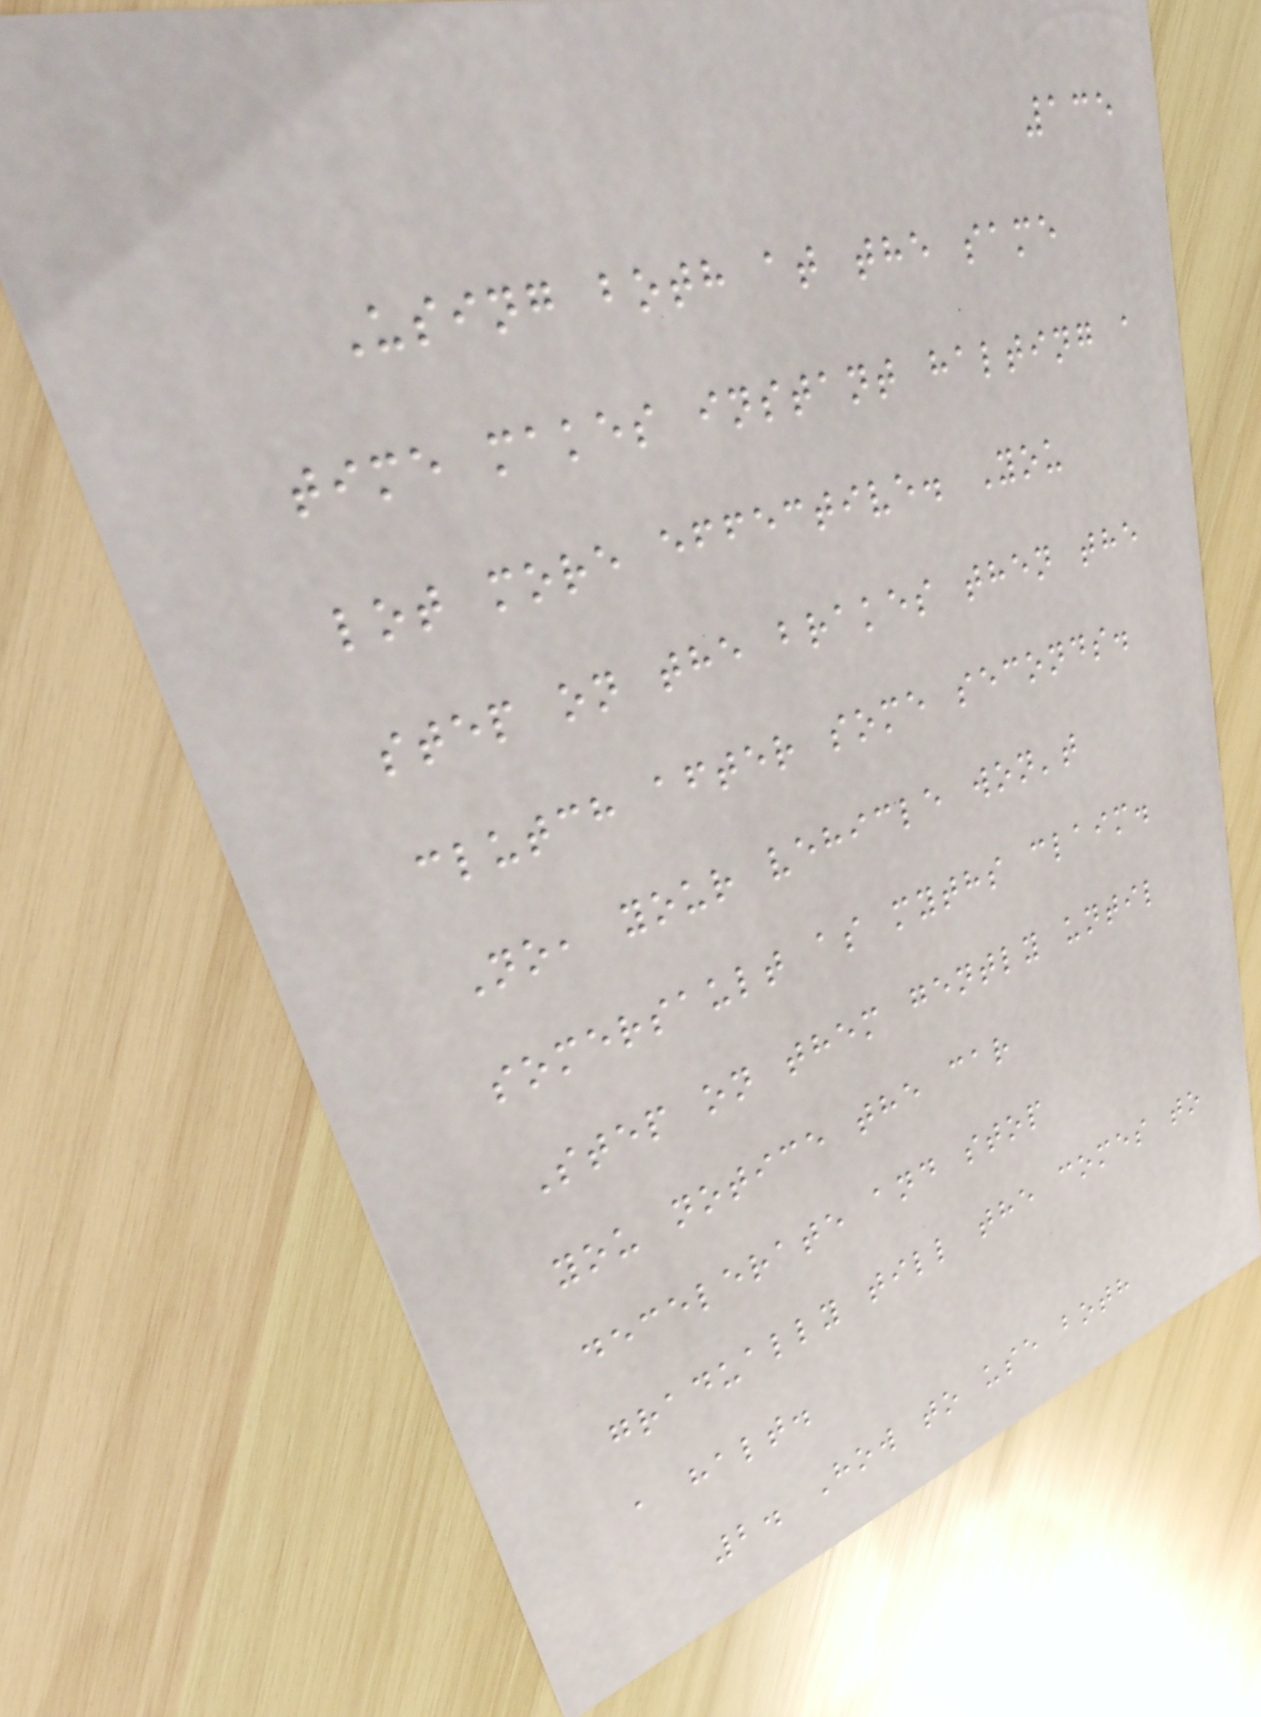135
Using both at the same
time makes instant halting a
lot more effective. You
step on the brakes then the
clutch after some seconds.
No, your vehicle won't
somersault as myths claim.
Step on them gently until
you notice the car
decelerate and stop
gradually till the comes to
a halt.
2. How to use both
